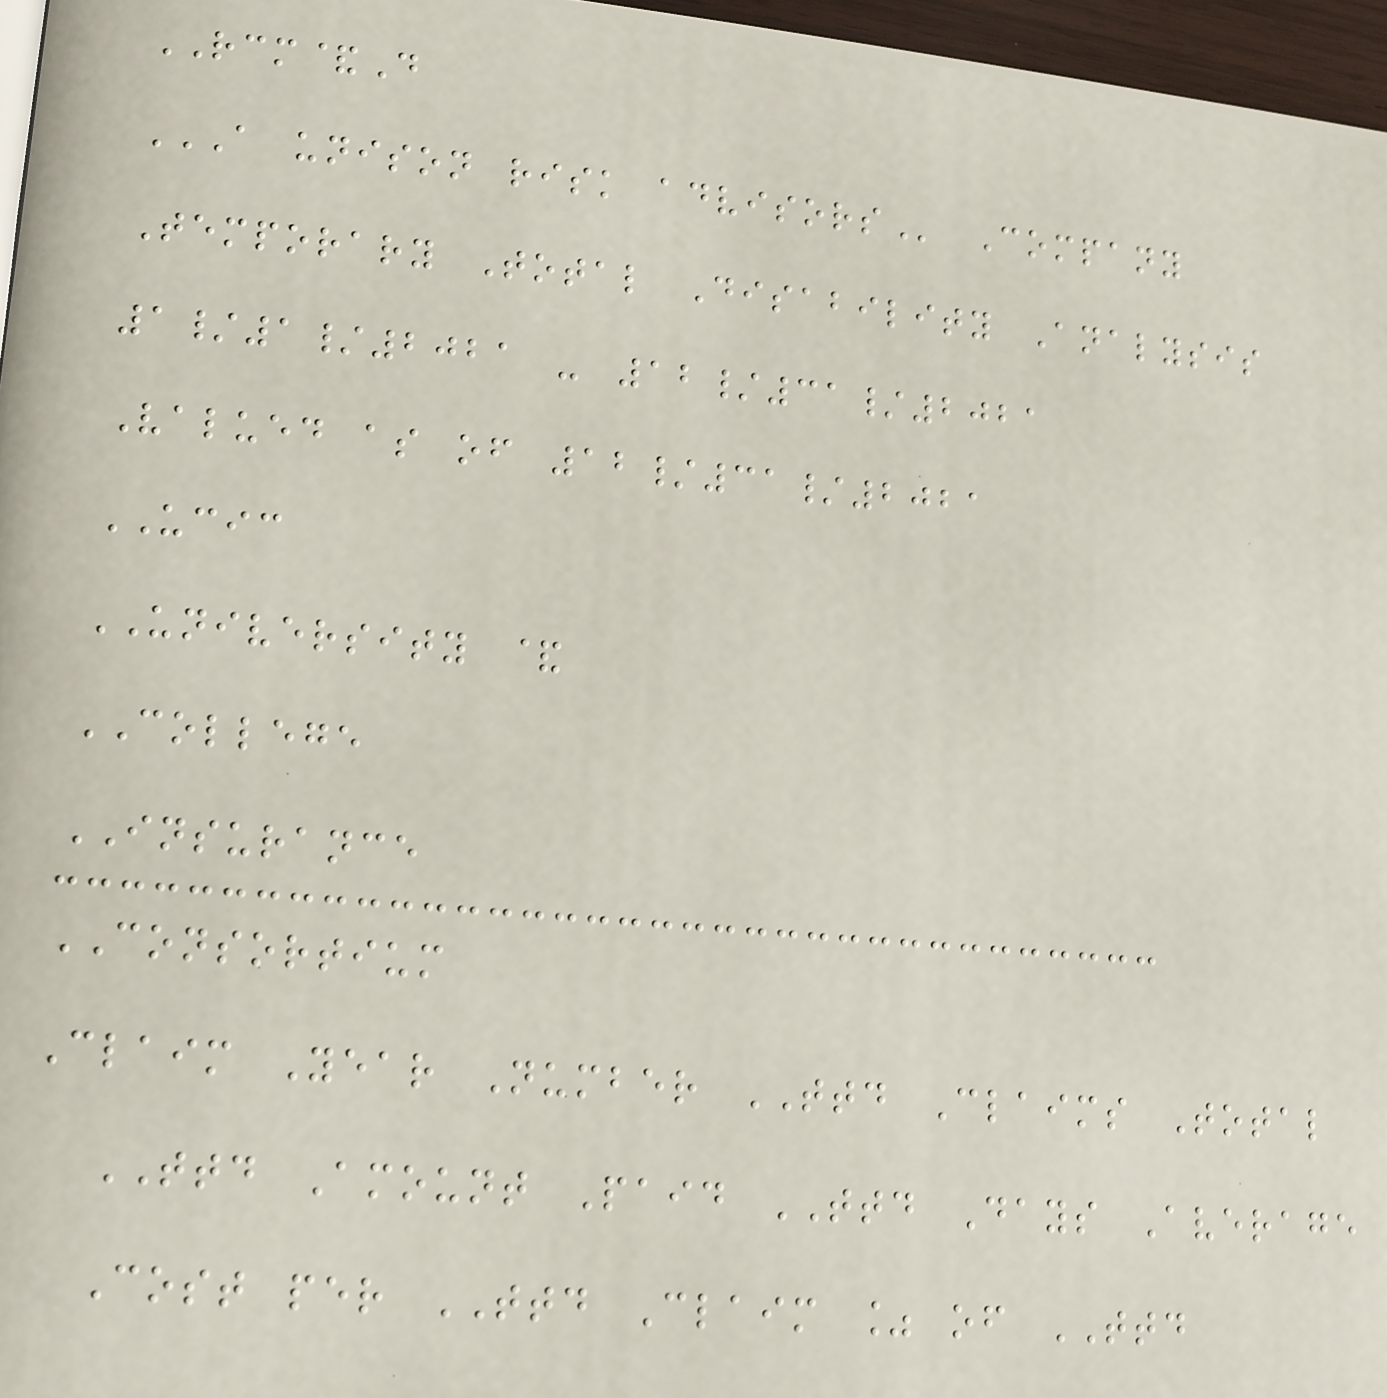RCM&D
A UNISON RISK ADVISORS Company
Temporary Total Disability Analysis
1/1/2021 - 12/31/2021
Valued as of 12/31/2021
UCIC
UNIVERSITY &
COLLEGE
INSURANCE
CONSORTIUM
Claim Year Number TTD Claims Total
TTD Amount Paid TTD Days Average
Cost per TTD Claim % of TTD
